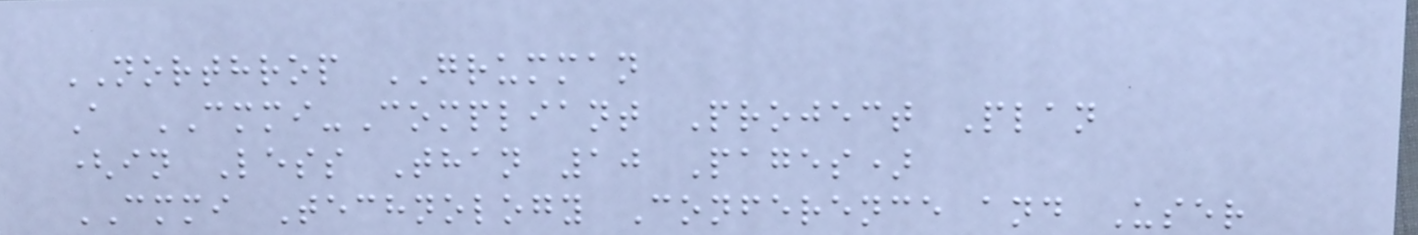NORTHROP GRUMMAN
A CMMI-Compliant Project Plan
(in Less Than 10 Pages)
CMMI Technology Conference and User
